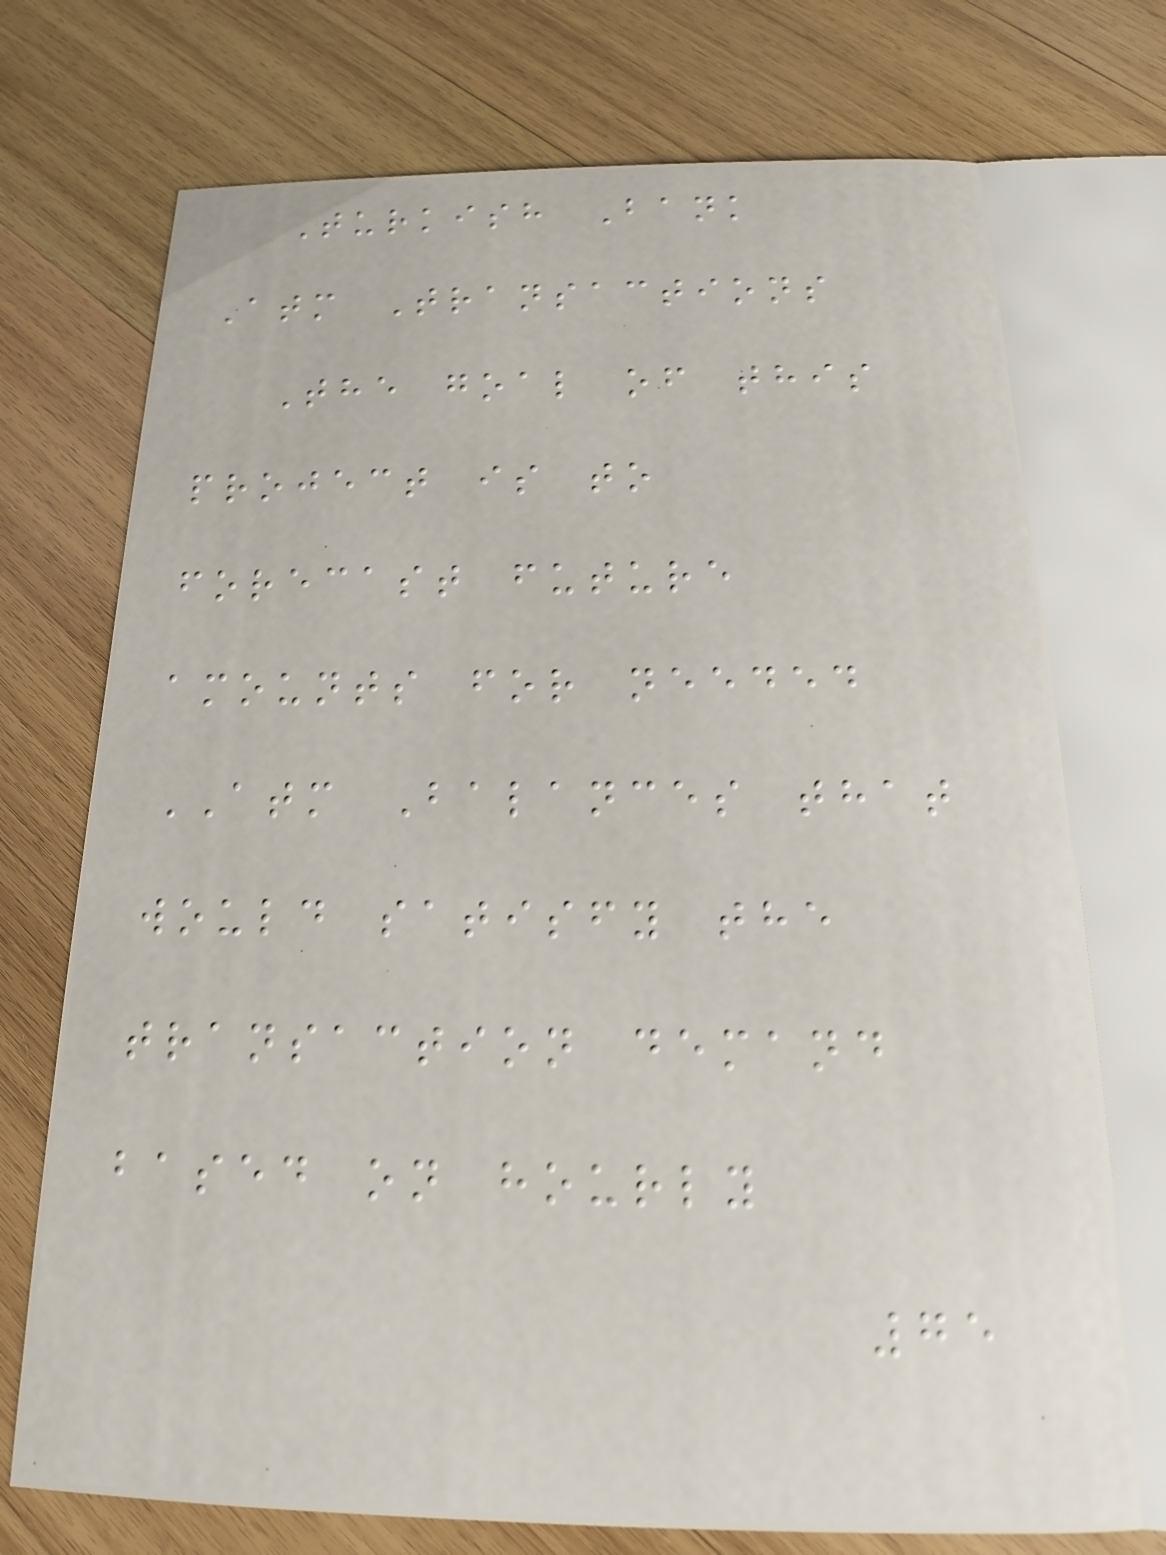Turkish Bank
Atm Transactions
The goal of this
project is to
forecast future
amounts for needed
ATM Balances that
would satisfy the
transaction demand
based on hourly
75
